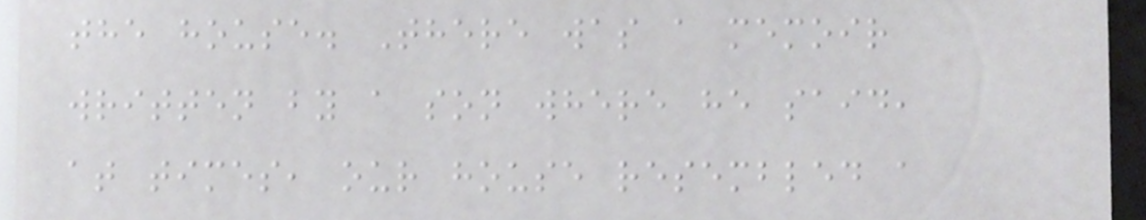the house. There was a memoir
written by a son where he said,
at times, our house resembled a
